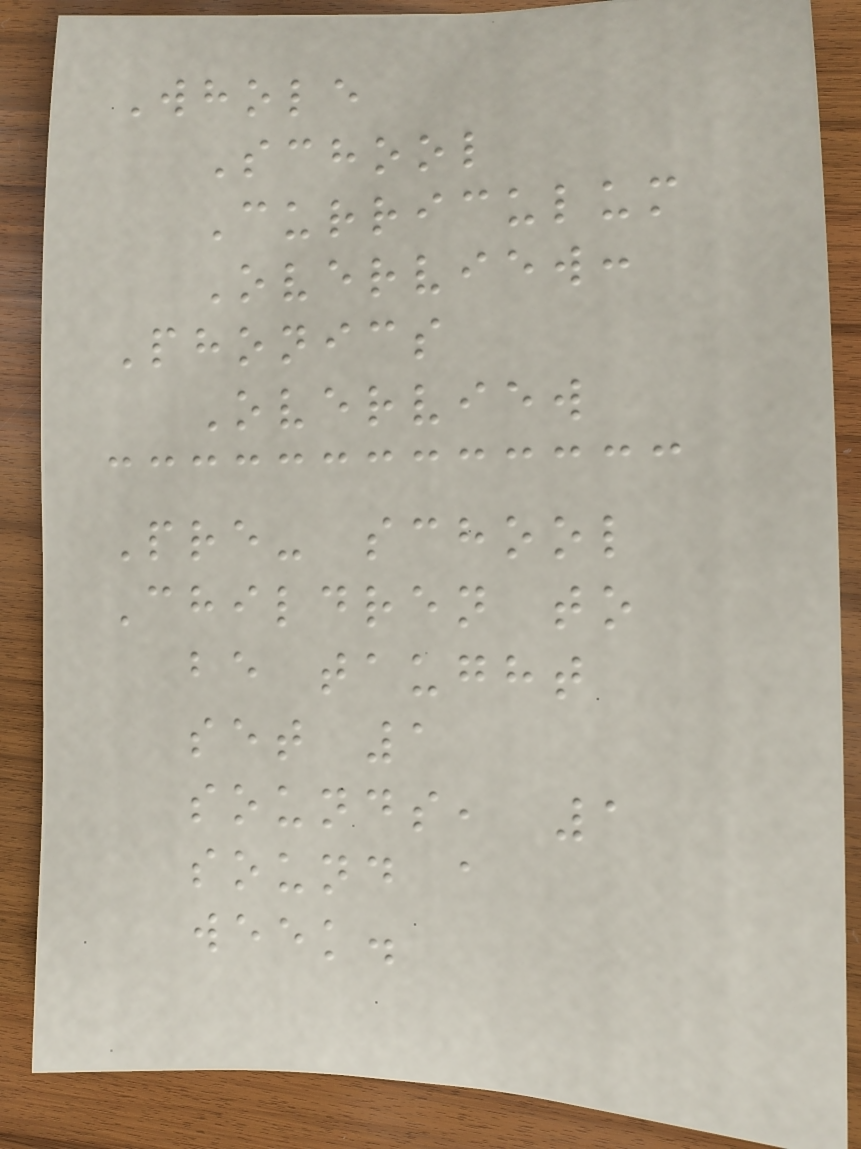Whole
School
Curriculum
Overview:
Phonics
Overview
Pre- school
Children to
be taught
set 1
sounds, 1
sound a
week.
